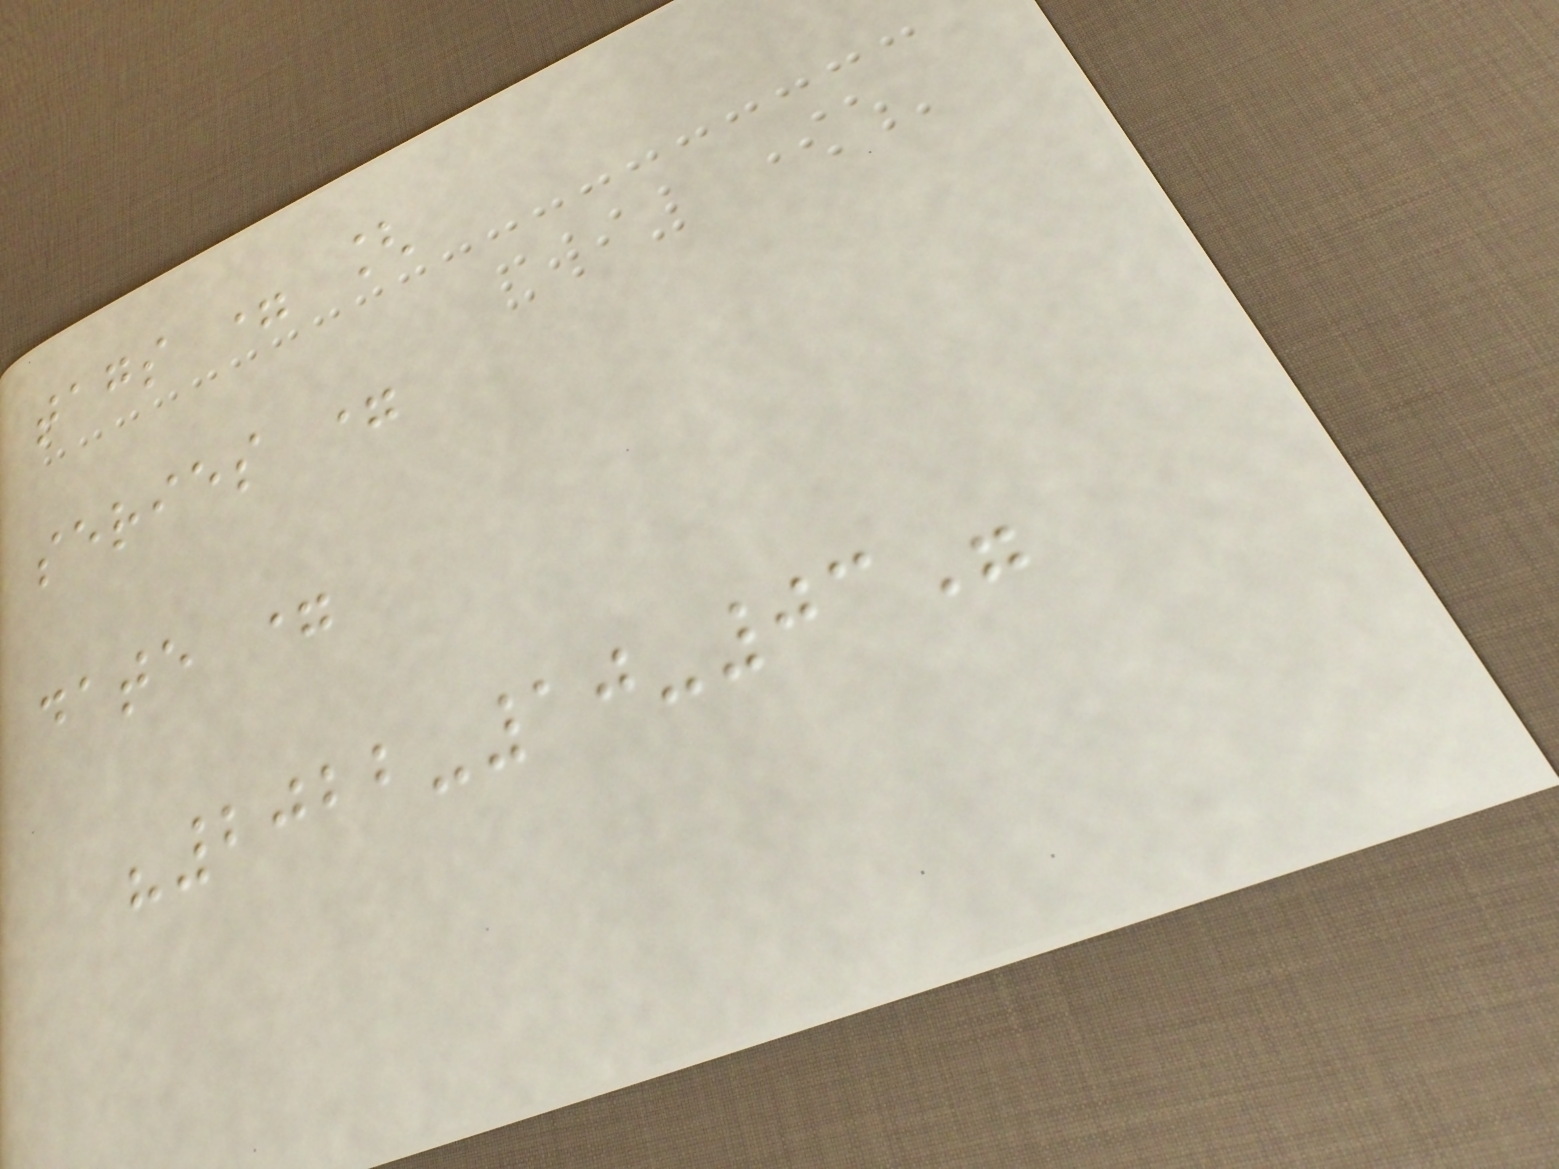tags = [
series =
date =
"2022-10-03"
